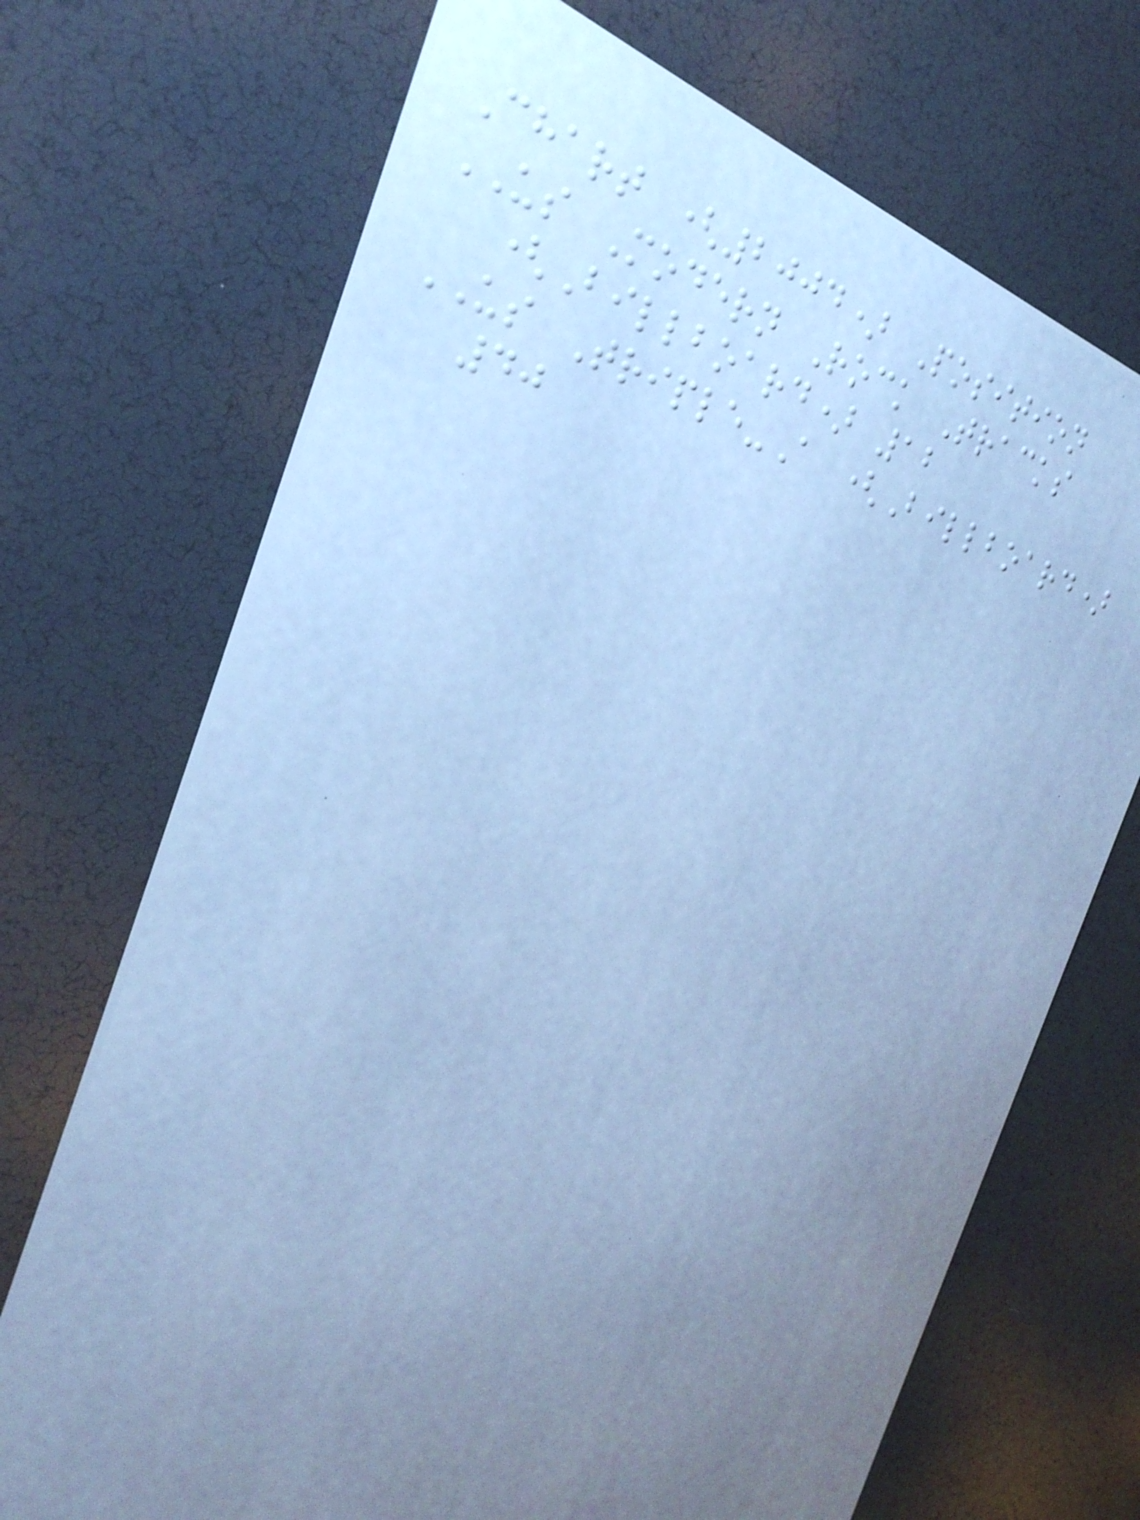Chart (2004) Position
US Modern Rock Tracks
(Billboard) 12
US Triple-A (Billboard)
40
